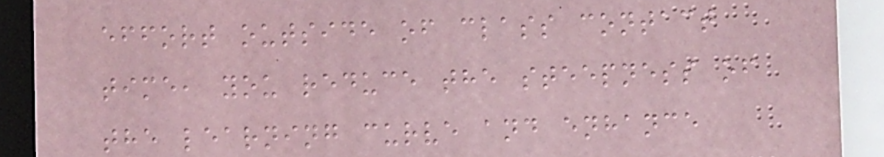effort outside of class contact
time, you reduce the steepness of
the learning curve and enhance
